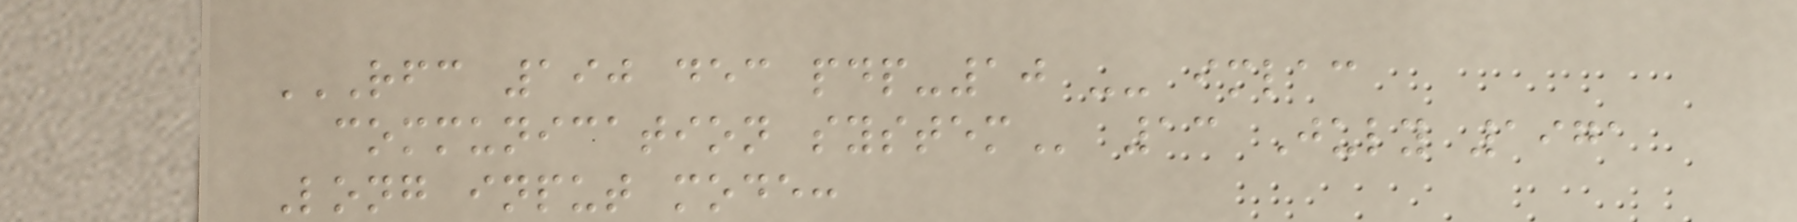RFC 190 DEC PDP-10 -- IMLAC
COMMUNICATION SYSTEM 13 July 1971
Long input mode:
